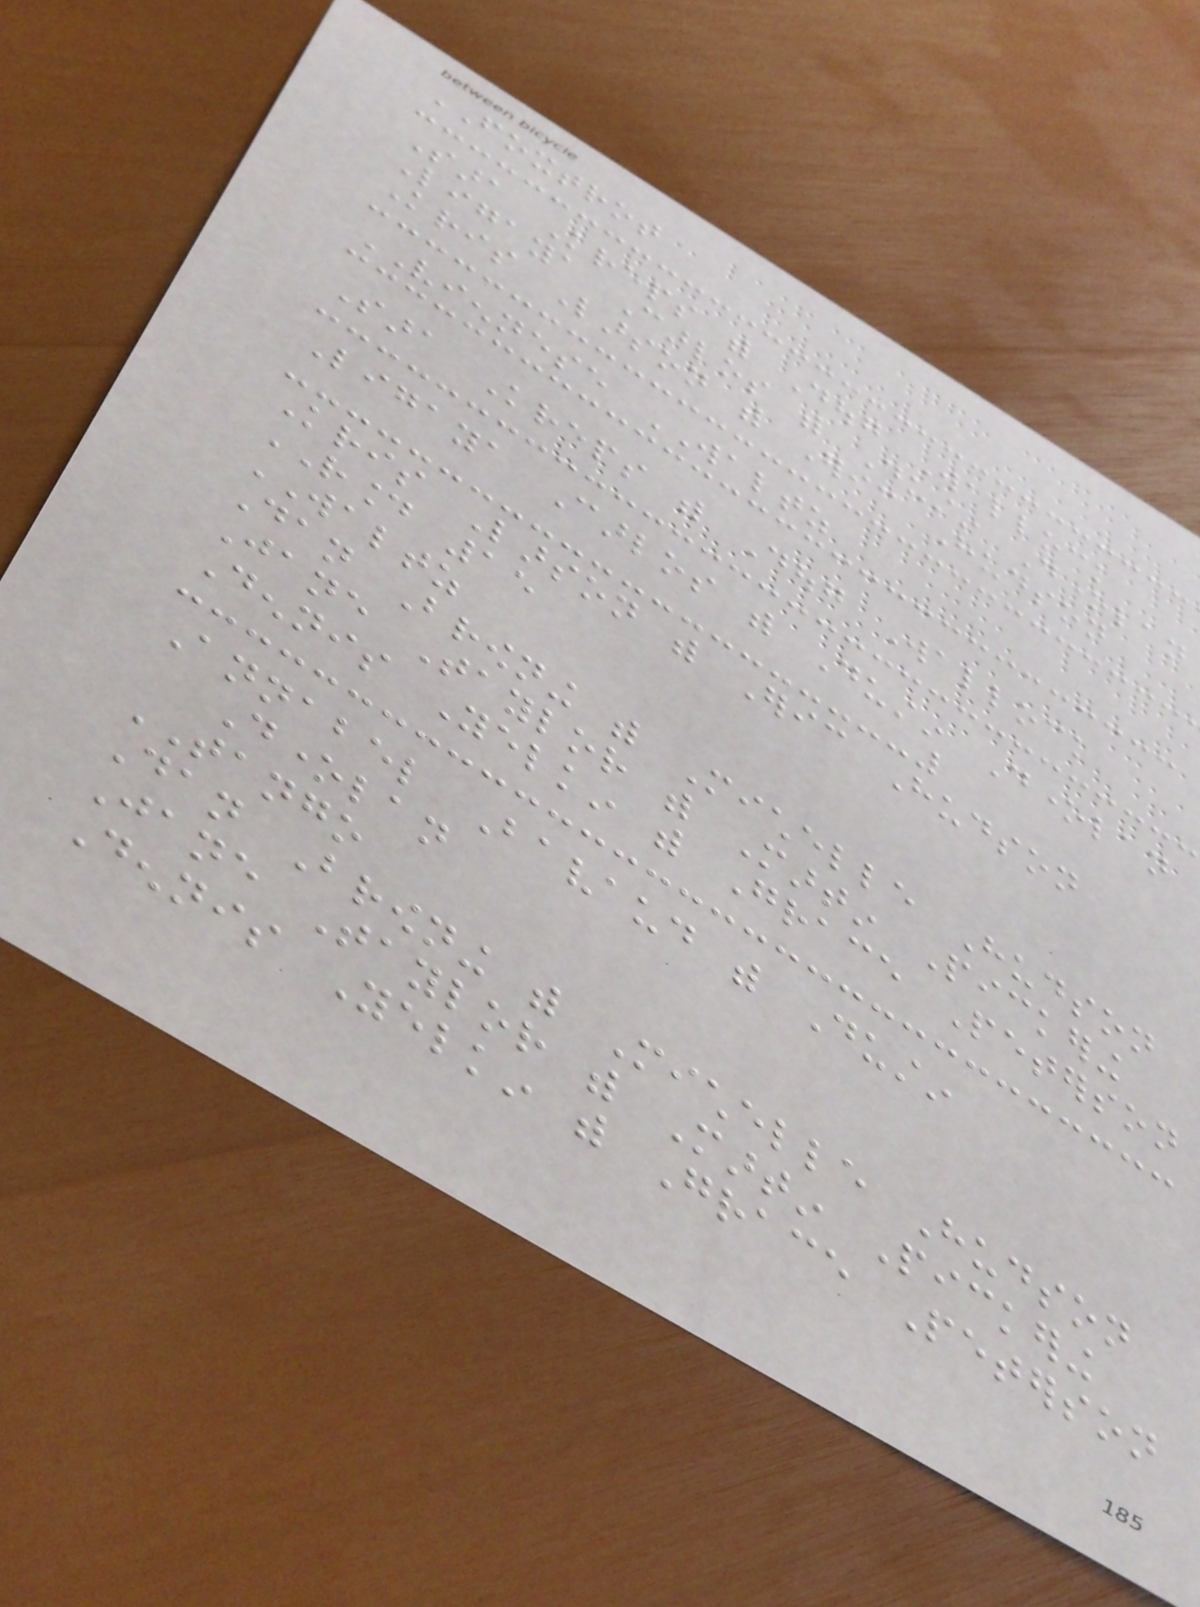FOXTROT
Sara Kreps with Doug Wallock
Ligaya Carlos with Dustin Donelan
Kris Larson with Eric Hudson
VIENNESE WALTZ
Sara Kreps with Doug Wallock
Ligaya Carlos with Dustin Donelan
Kris Larson with Eric Hudson
ROUND 15
WALTZ
Dan Browning with Michelle Hudson
Jane Taylor with Martin Pickering
Dennis Yelkin with Grace Peterson
Annabel Bavaud with Dustin
Donelan
TANGO
Dan Browning with Michelle Hudson
Jane Taylor with Martin Pickering
Dennis Yelkin with Grace Peterson
